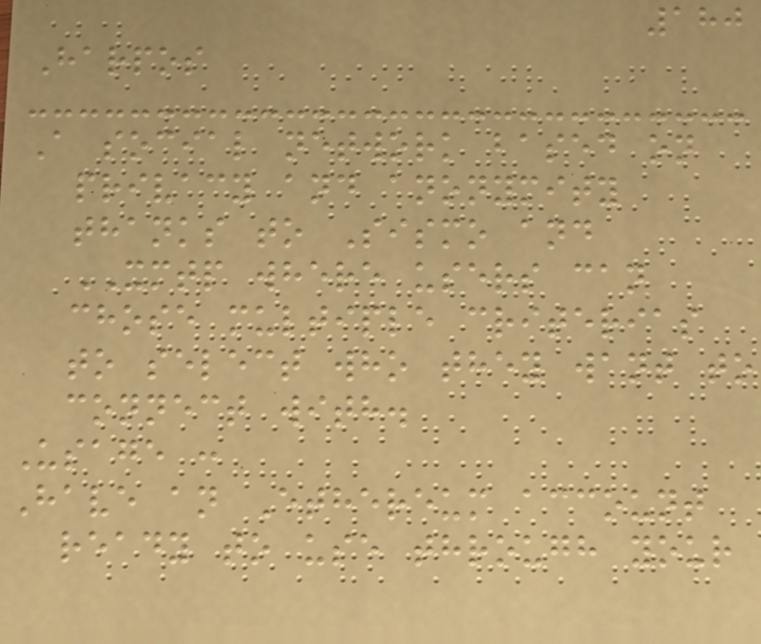180
Harpos
A social network based on
privacy and anonymity
thanks to Sismo and
XMTP where users can
chose multiple criterias
to select who they want to
connect with.
Usage :
Have an Ethereum account
ready to use through your
